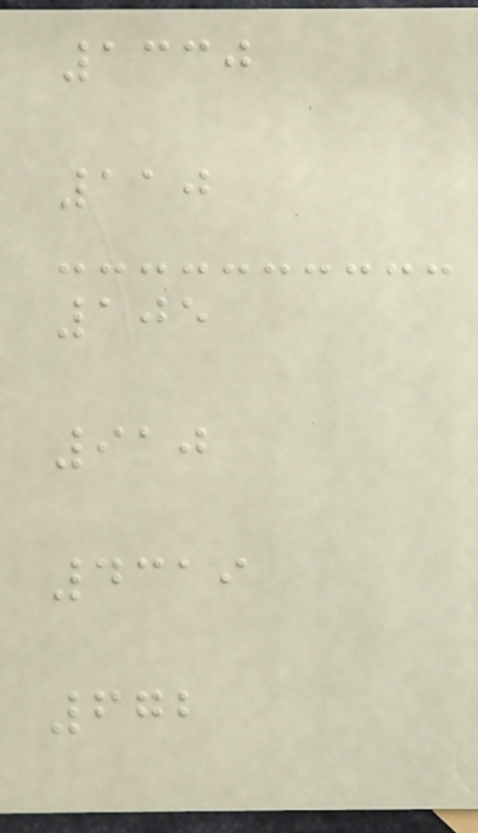1330
110
105
910
4319
672
